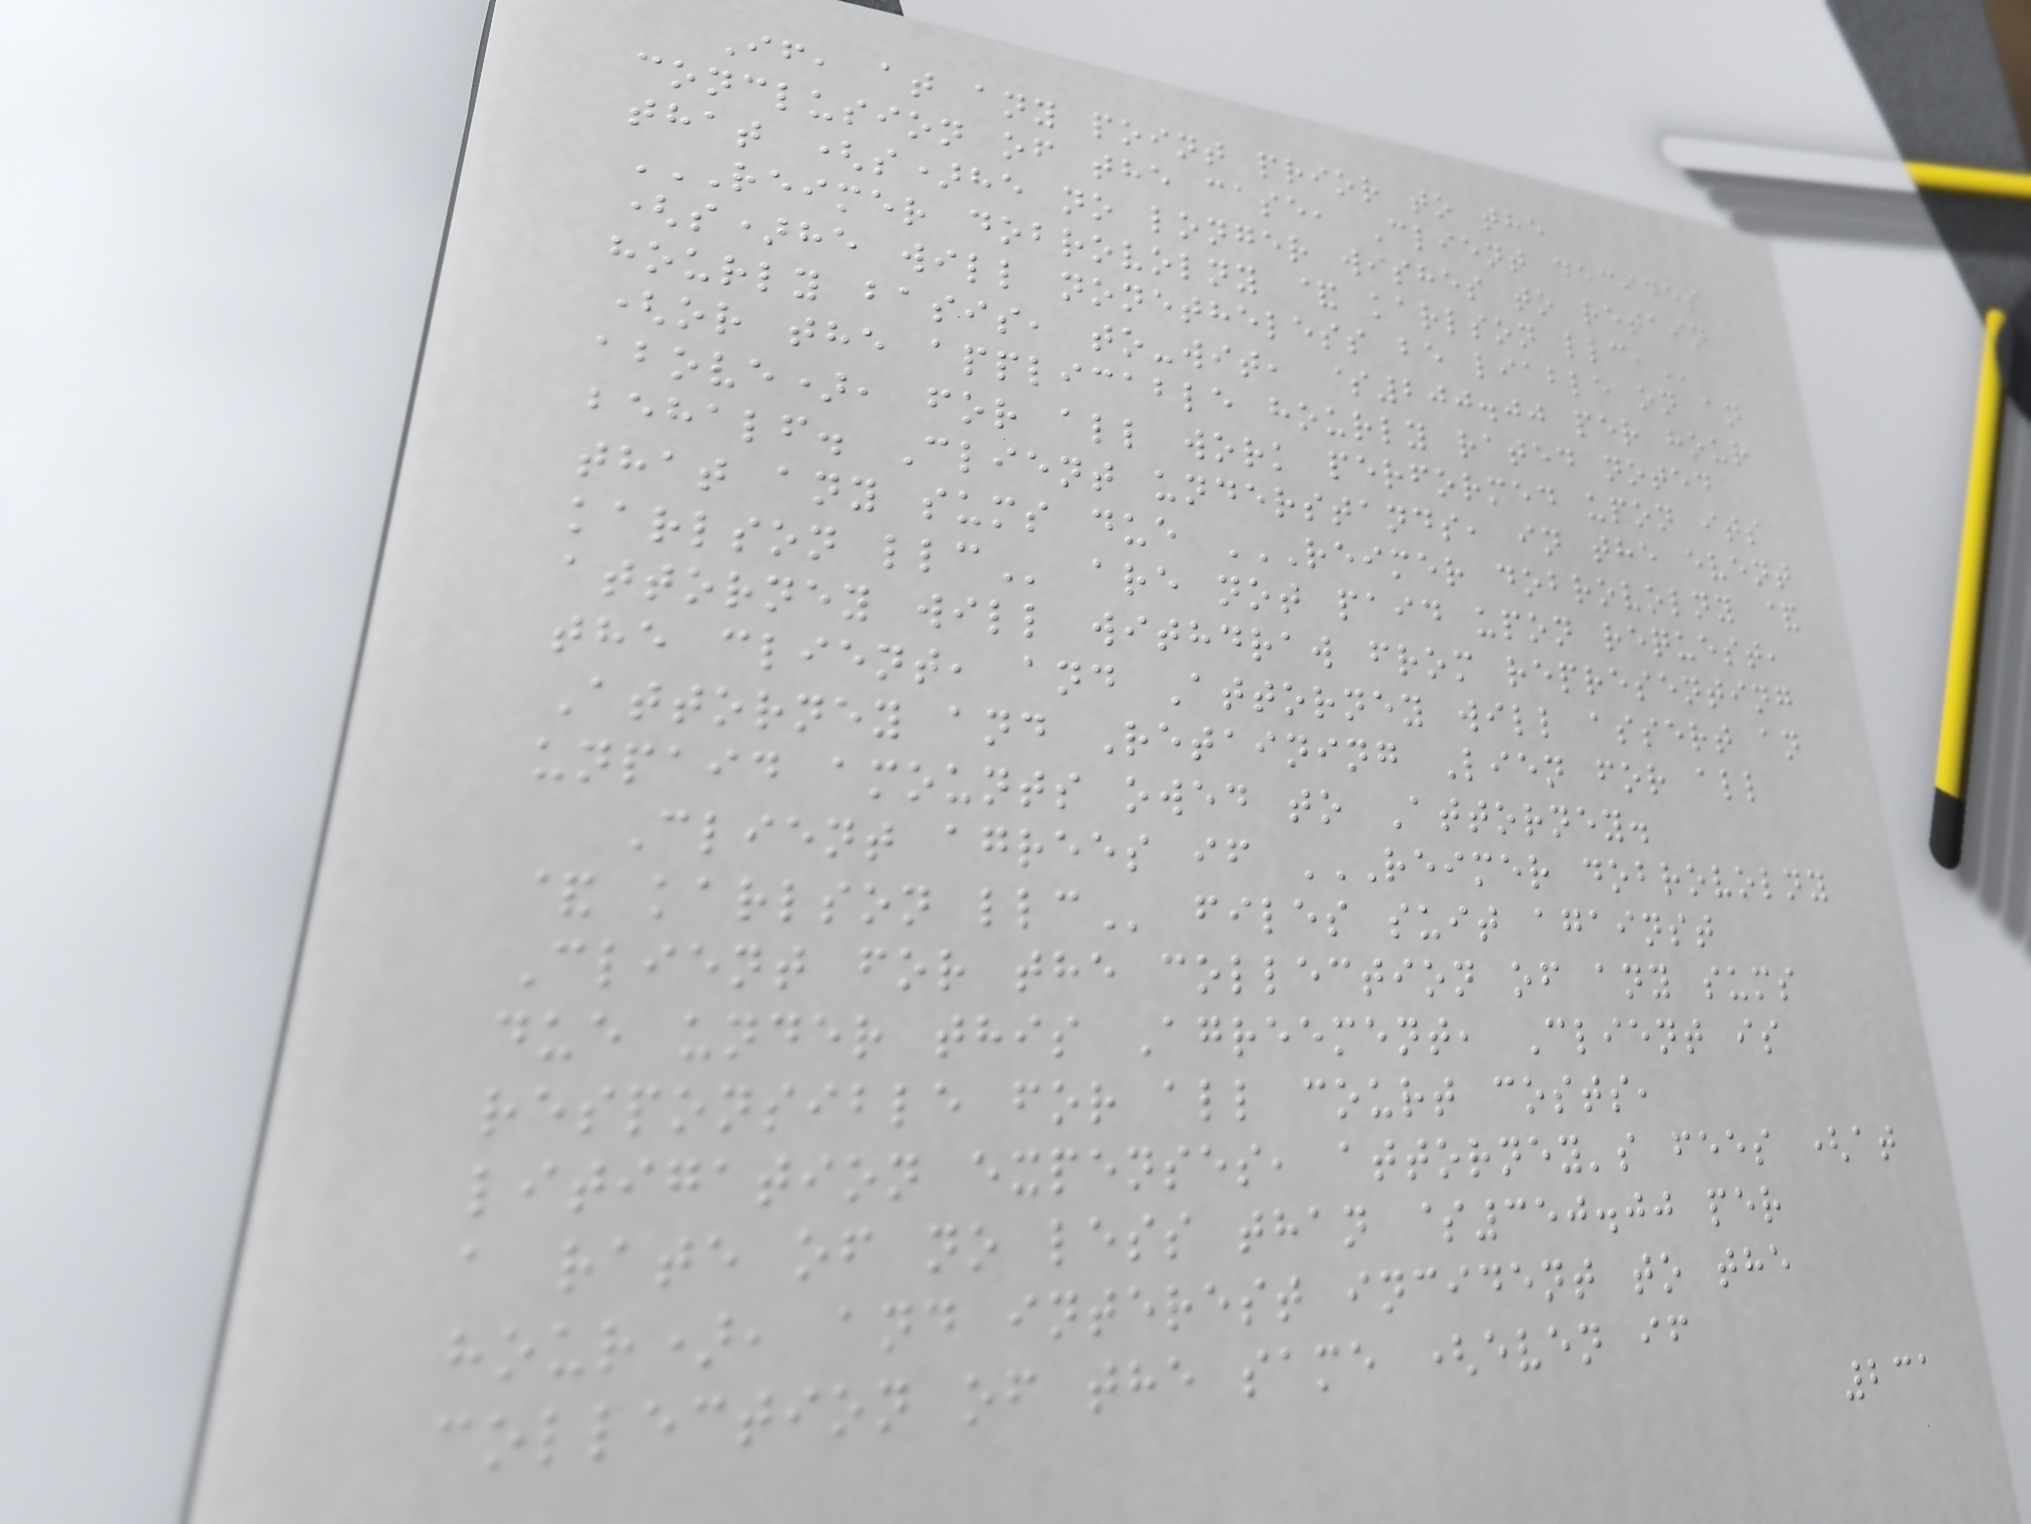If, at any point prior to the
conclusion of the case, Client decides
that (s)he no longer wishes to retain
REIMER DOBROVOLNY & KARLSON LLC,
(s)he will nonetheless be liable on an
hourly basis, to-wit, $200.00 per hour
(or the applicable hourly rated noted
above), for all work performed upon its
behalf. Client understands, in the event
that any sums due REIMER DOBROVOLNY &
KARLSON LLC are not paid upon request,
attorney will withdraw from representing
the client, and Attorney will assert an
Attorney and Retaining Lien for all
unpaid amounts owed to Attorney.
Client agrees if REIMER DOBROVOLNY
& KARLSON LLC files suit against
Client for the collection of any sums
due under this Agreement, Client is
responsible for all court costs,
litigation expenses, attorney's fees (at
a rate of no less than $350.00 per
hour), and interest incident to the
collection of the same (even if
231
